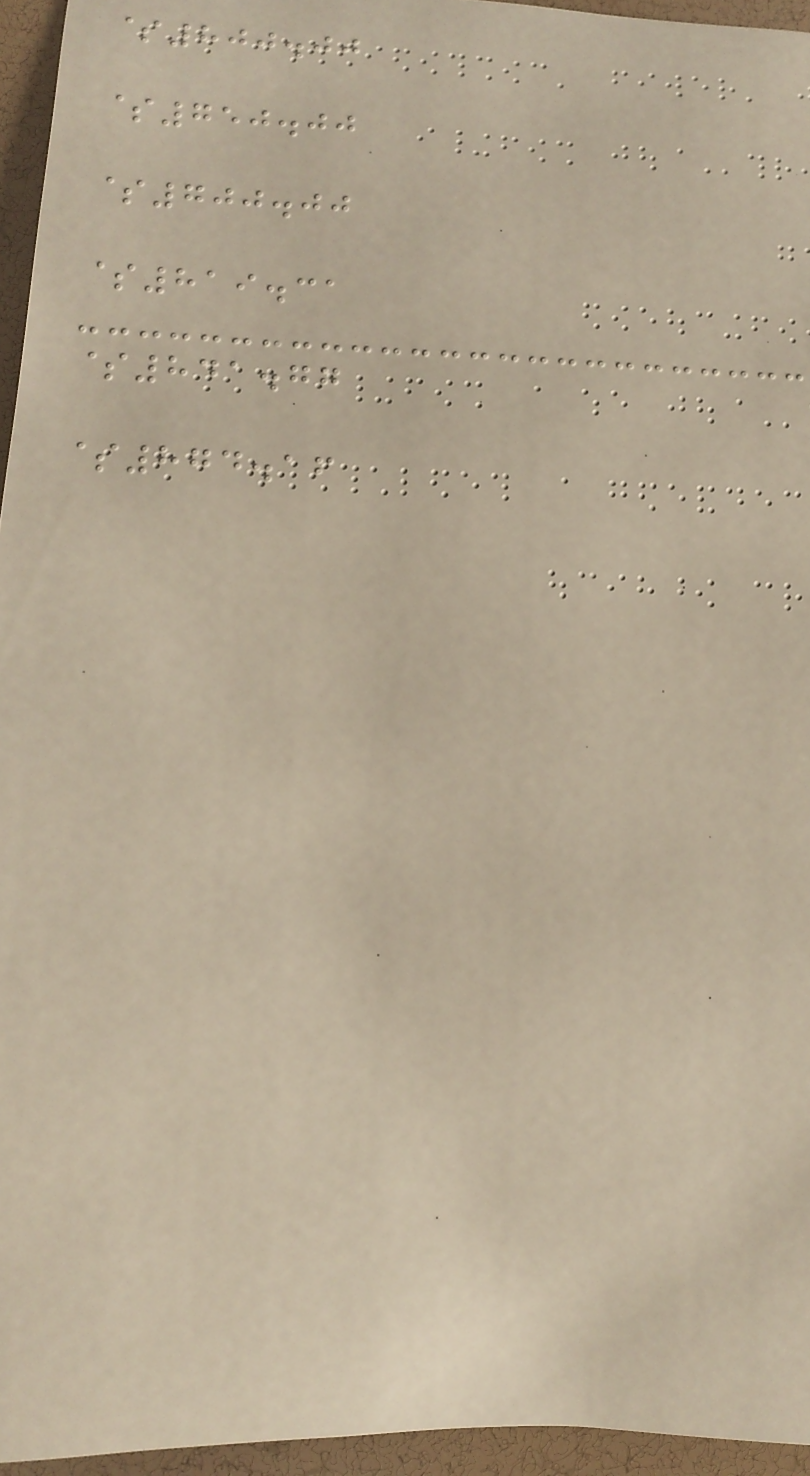$800.00
$750.00
$700.00
$819.31
$841.77
$874.16
